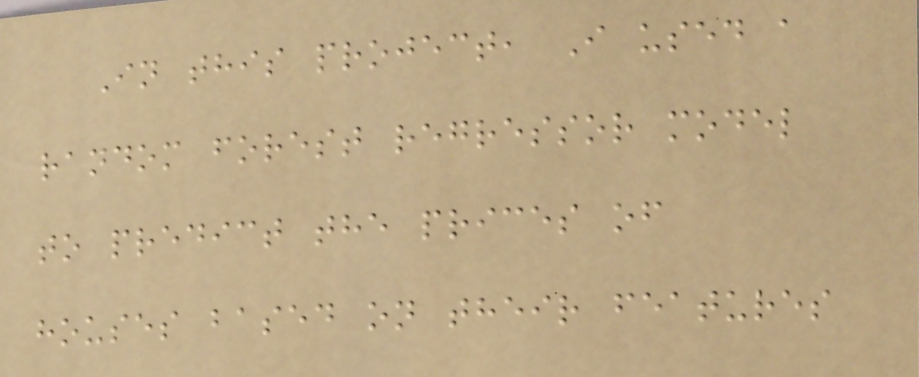In this project, I used a
random forest regressor model
to predict the prices of
houses based on their features
